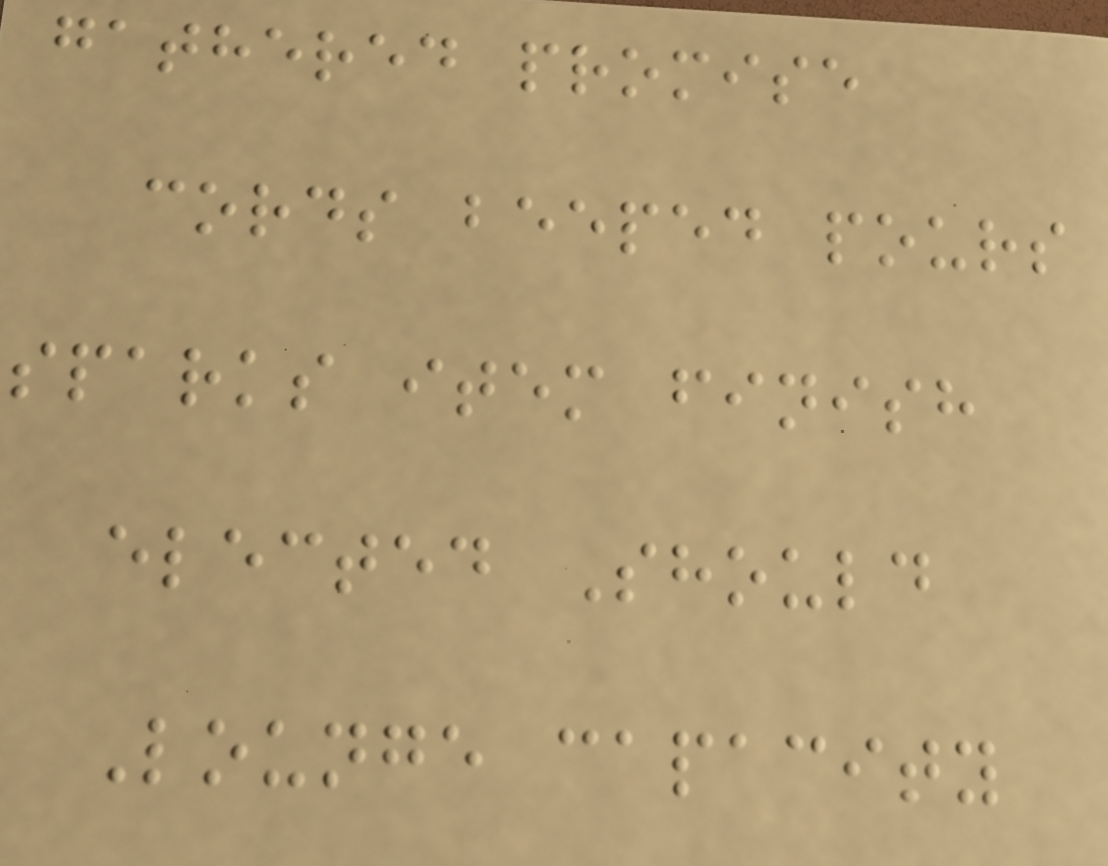gathered promise
cords beeped pours
sparks item finish
elected Should
Lounge capacity
